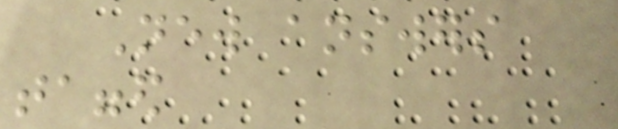New answers
tagged
